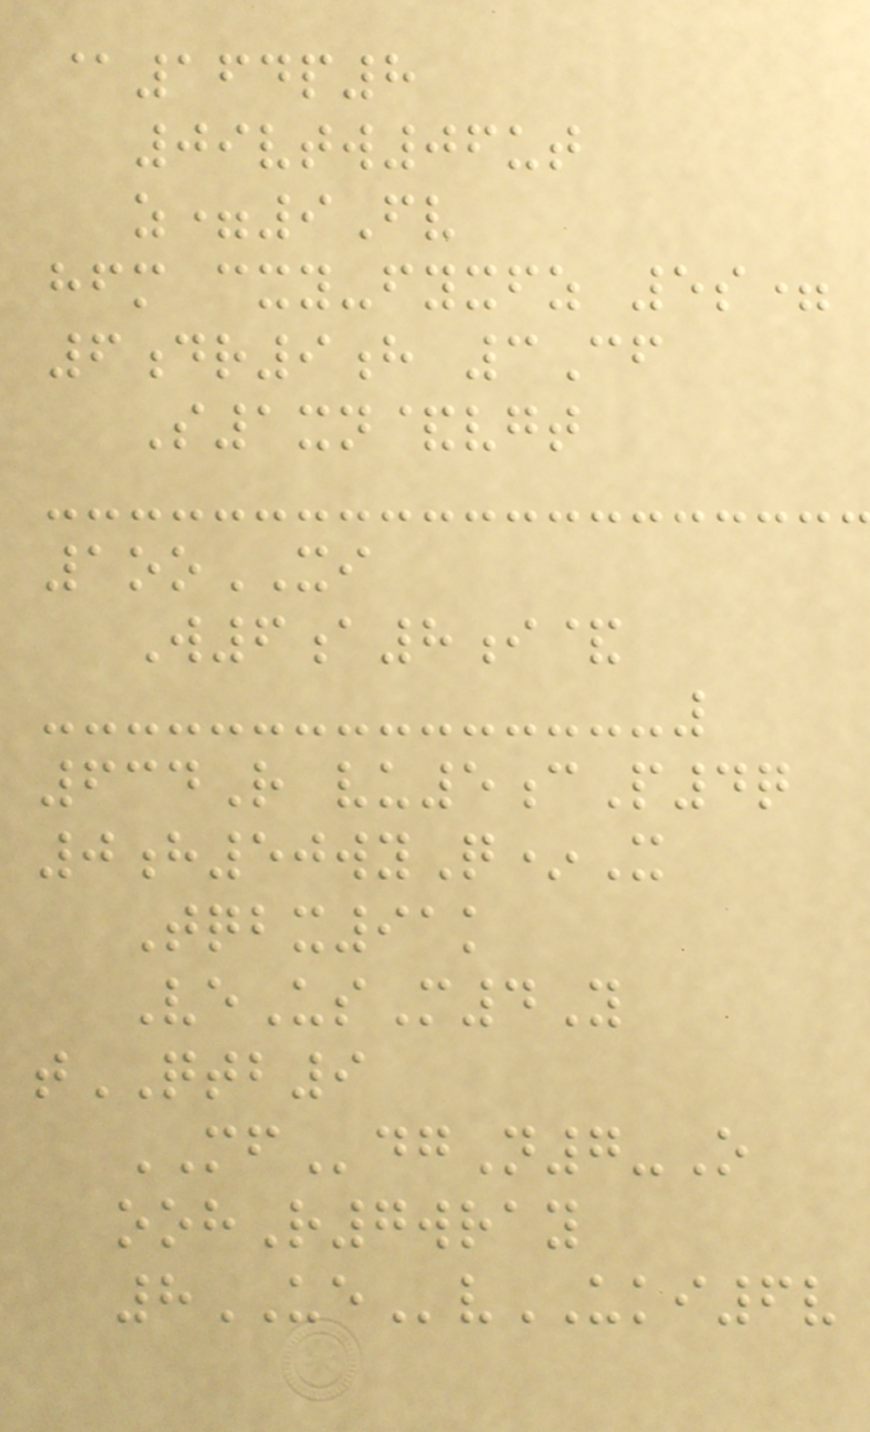@164p8
09vtw06ut
z=9Fv
hfm cxy-fyxfz 5s=
6dr9h 3Cf
S1xn&vgt
1ooXI
W6a8i&
634R vu5cP4q
0h50wyQ*X
Tqbx91k
VeUsM4Y
tQTB9
MFdgN7-O
oohR7wray
8UEvUKI6v
